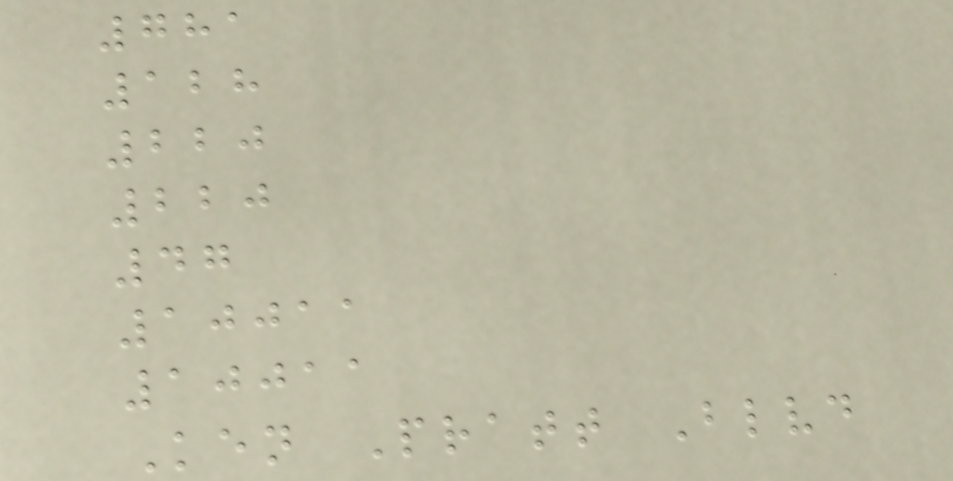781
128
220
220
47
10011
10011
Ken Pratt Blvd
